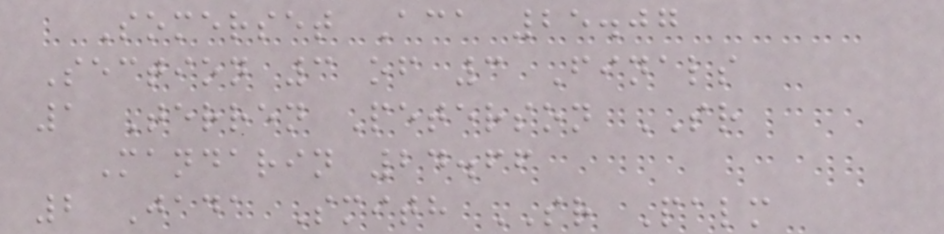Somerset Aca 25.07
Section 3 of 3 Finals
1 Terren Peterson SR
Mandarin 24.66
2 Jada Smith SR Palm
